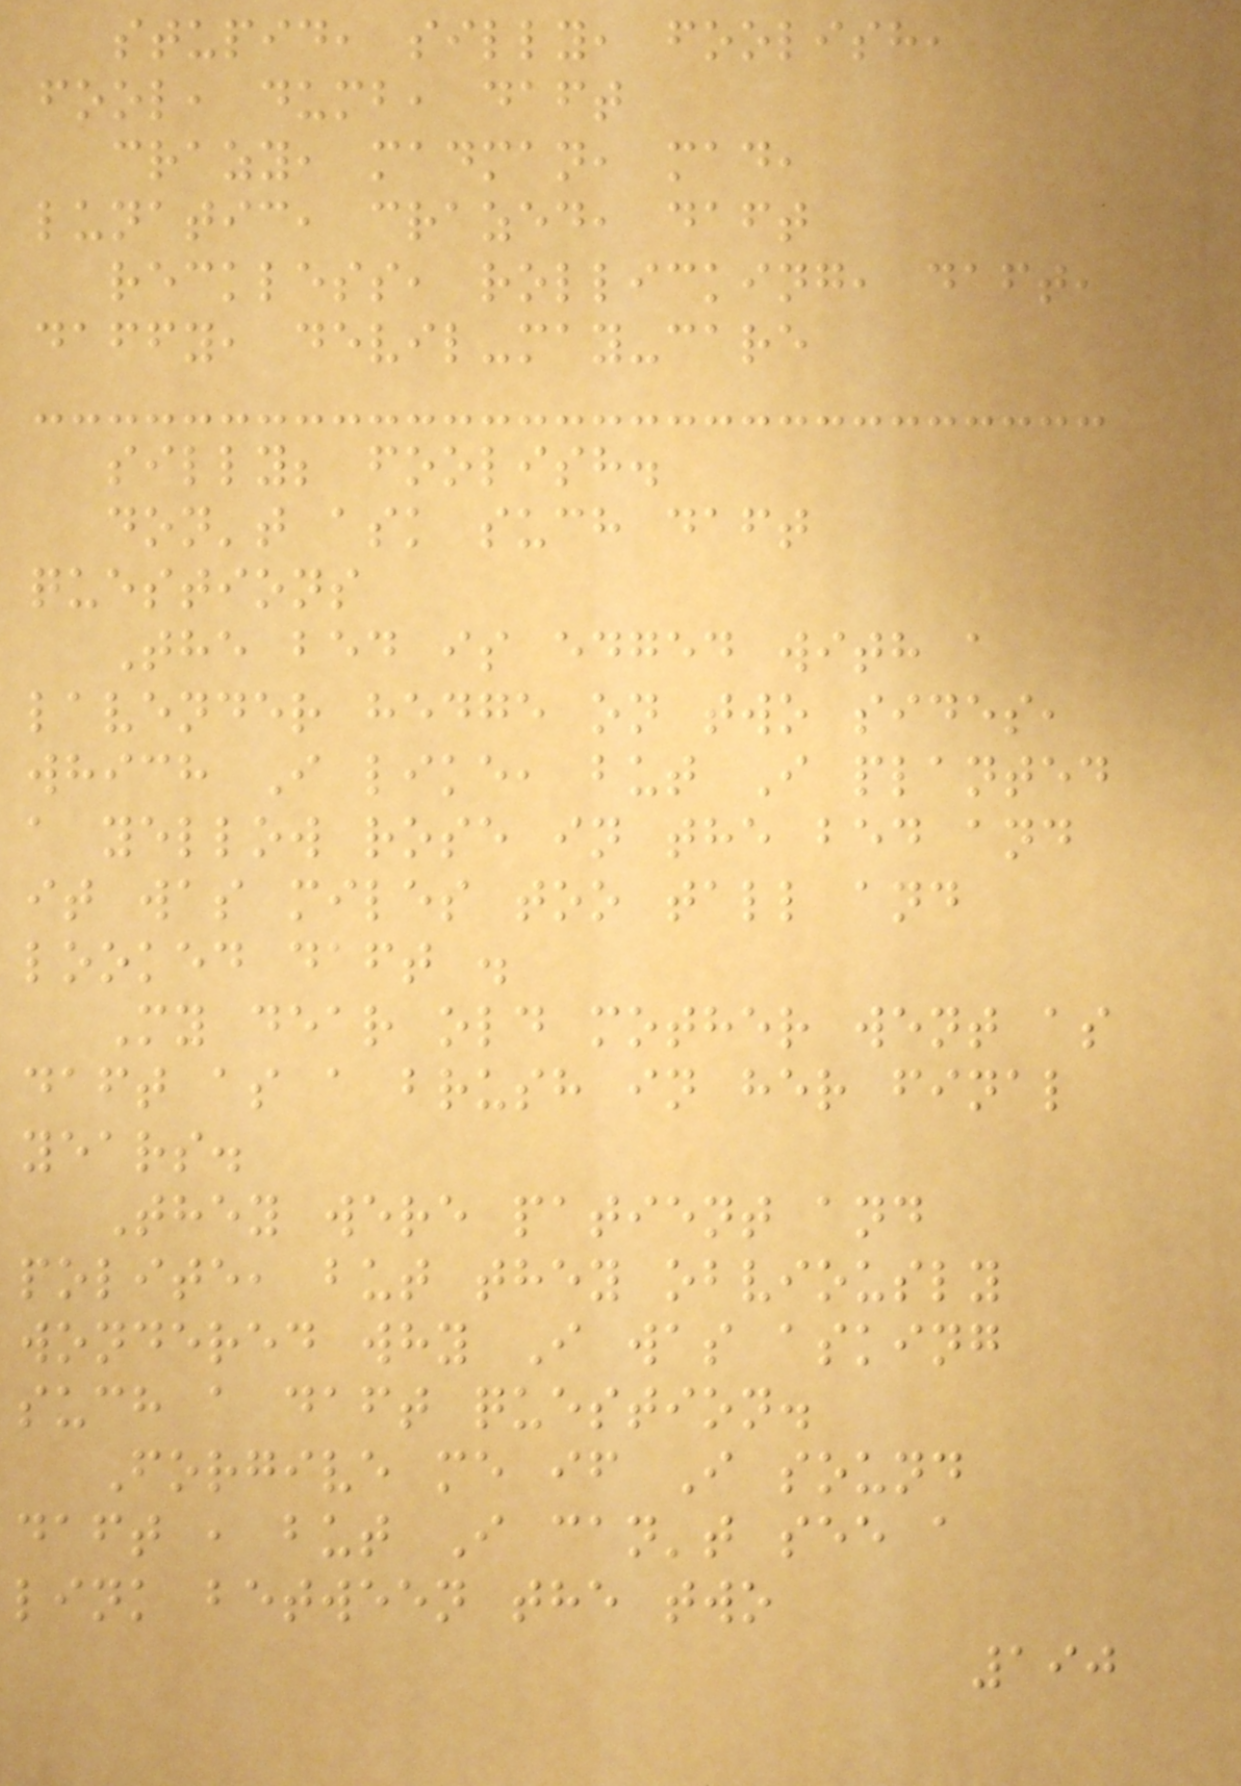stupid, silly, foolish,
fool, dumb, daft
crazy, madman, mad,
lunatic, crazed, daft
reckless, rollicking, daft,
daffy, devil-may-care
silly; foolish.
don't ask such daft
questions
The bed is edged with a
lavender hedge on two sides,
which I like, but I planted
a yellow rose in the bed and
it was miles too tall and
looked daft .
My dear old mother went as
daft as a brush in her final
years.
They were patient and
polite, but they obviously
wondered why I was asking
such a daft question.
Forgive me if I sound
daft , but I can't see a
link between the two
190
